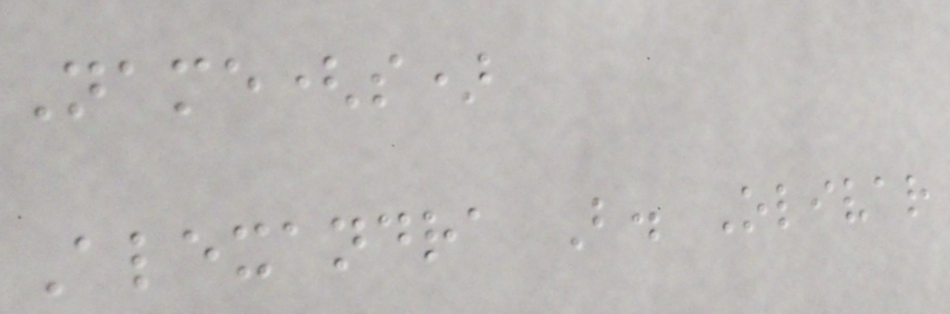Name(s)
Alexandra B. Olivar
